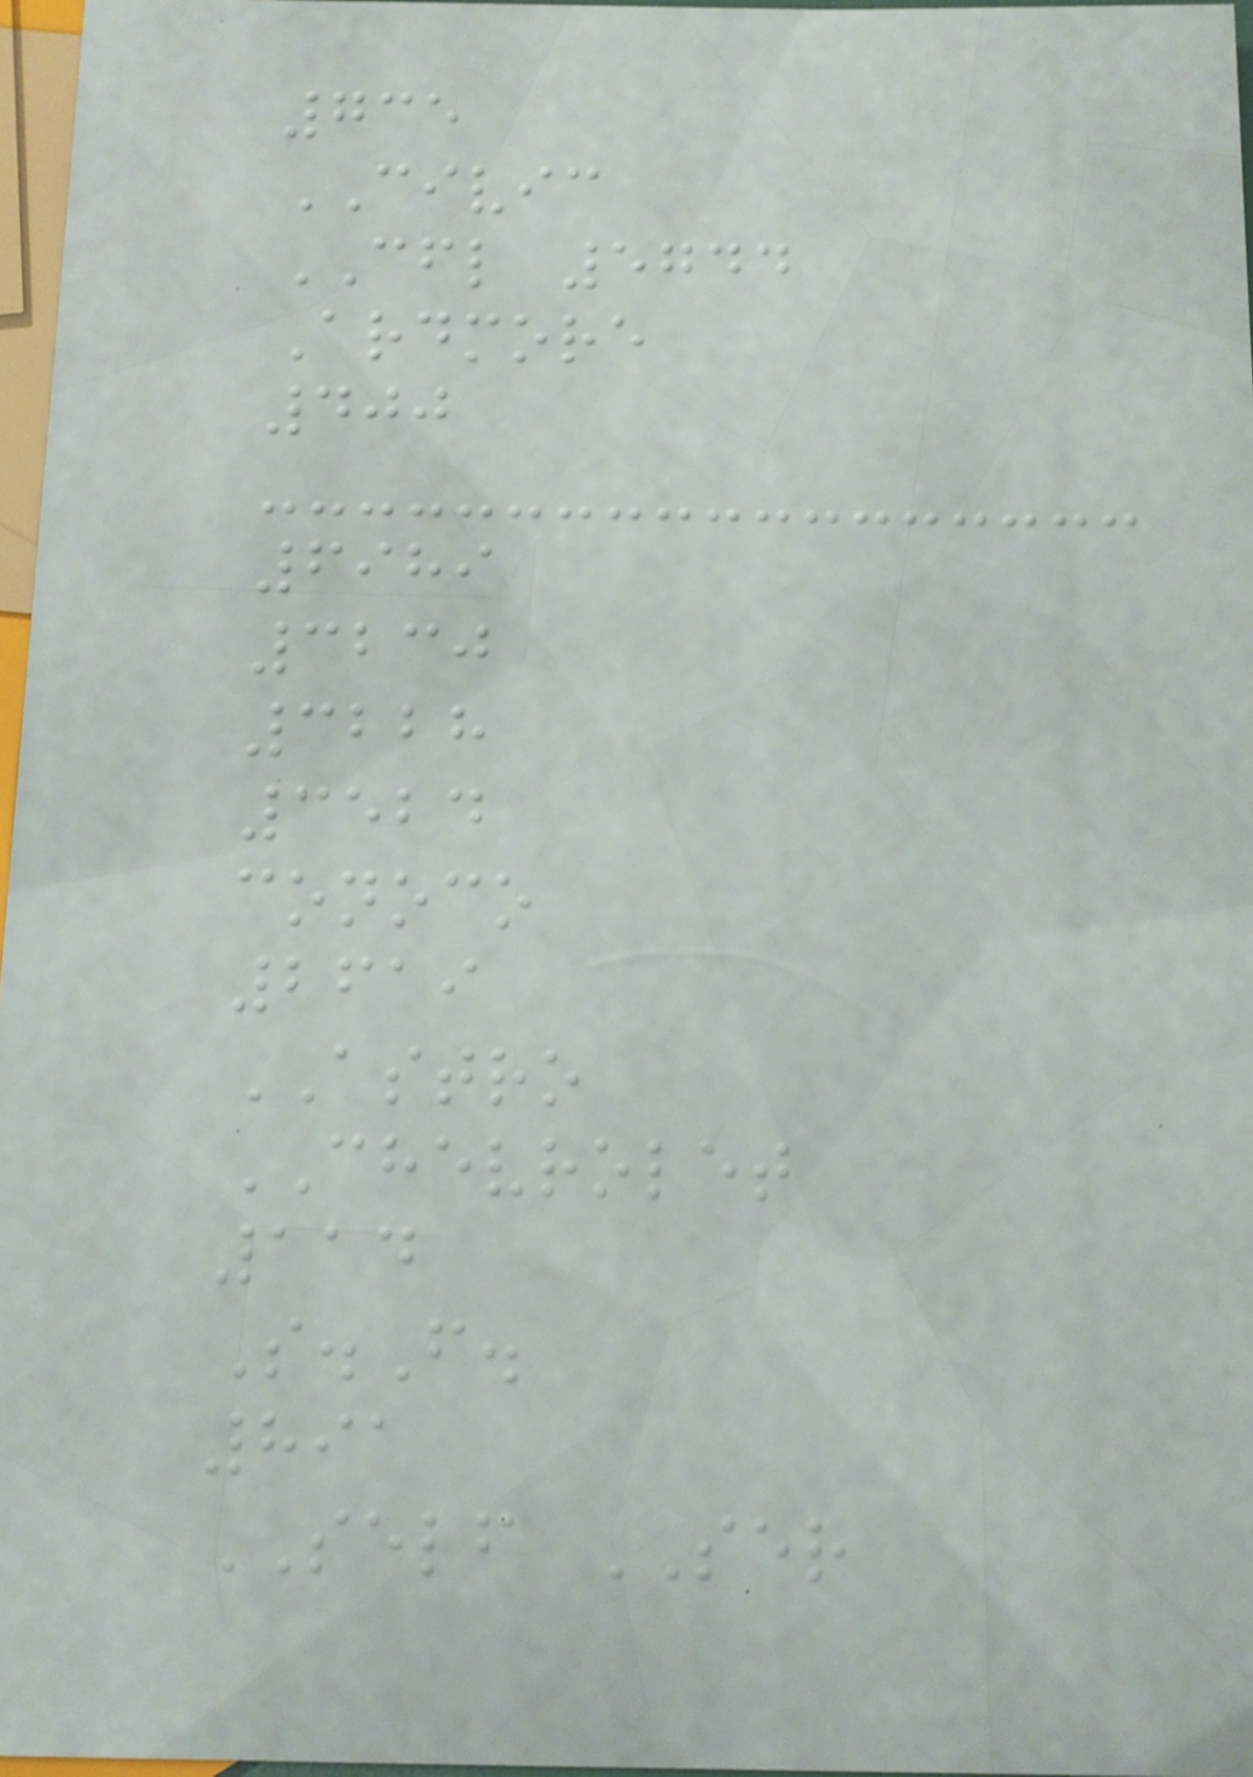735
CIVIC
CFL 5744
Ardmore
400
6989
3230
3228
3524
conoco
2619
ASTRO
CHEVROLET
114
S.F.
891
SELF SER
